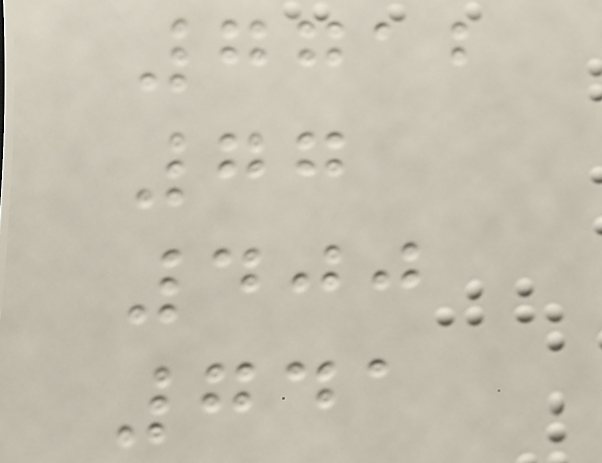7712
77
400
741
